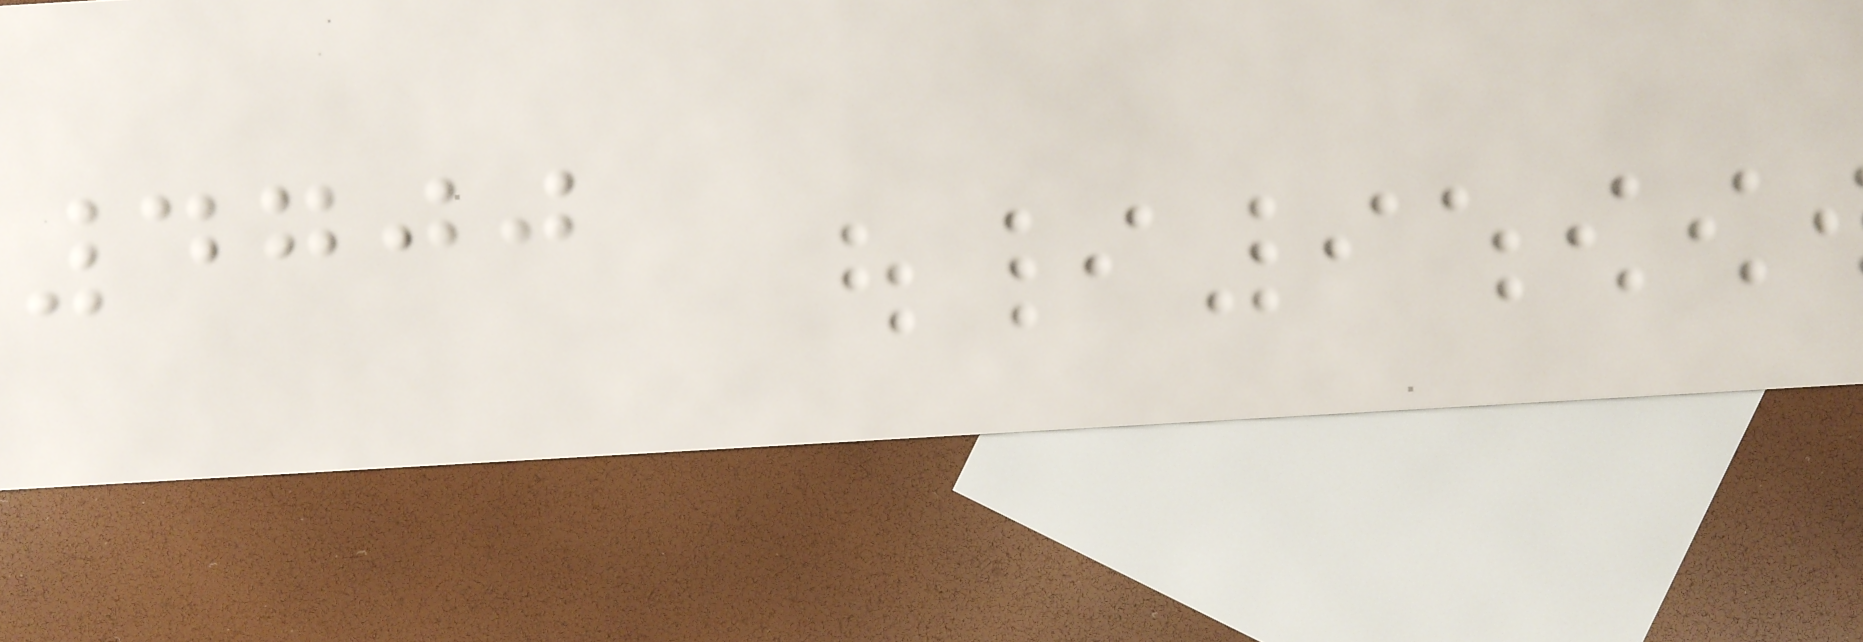4700
